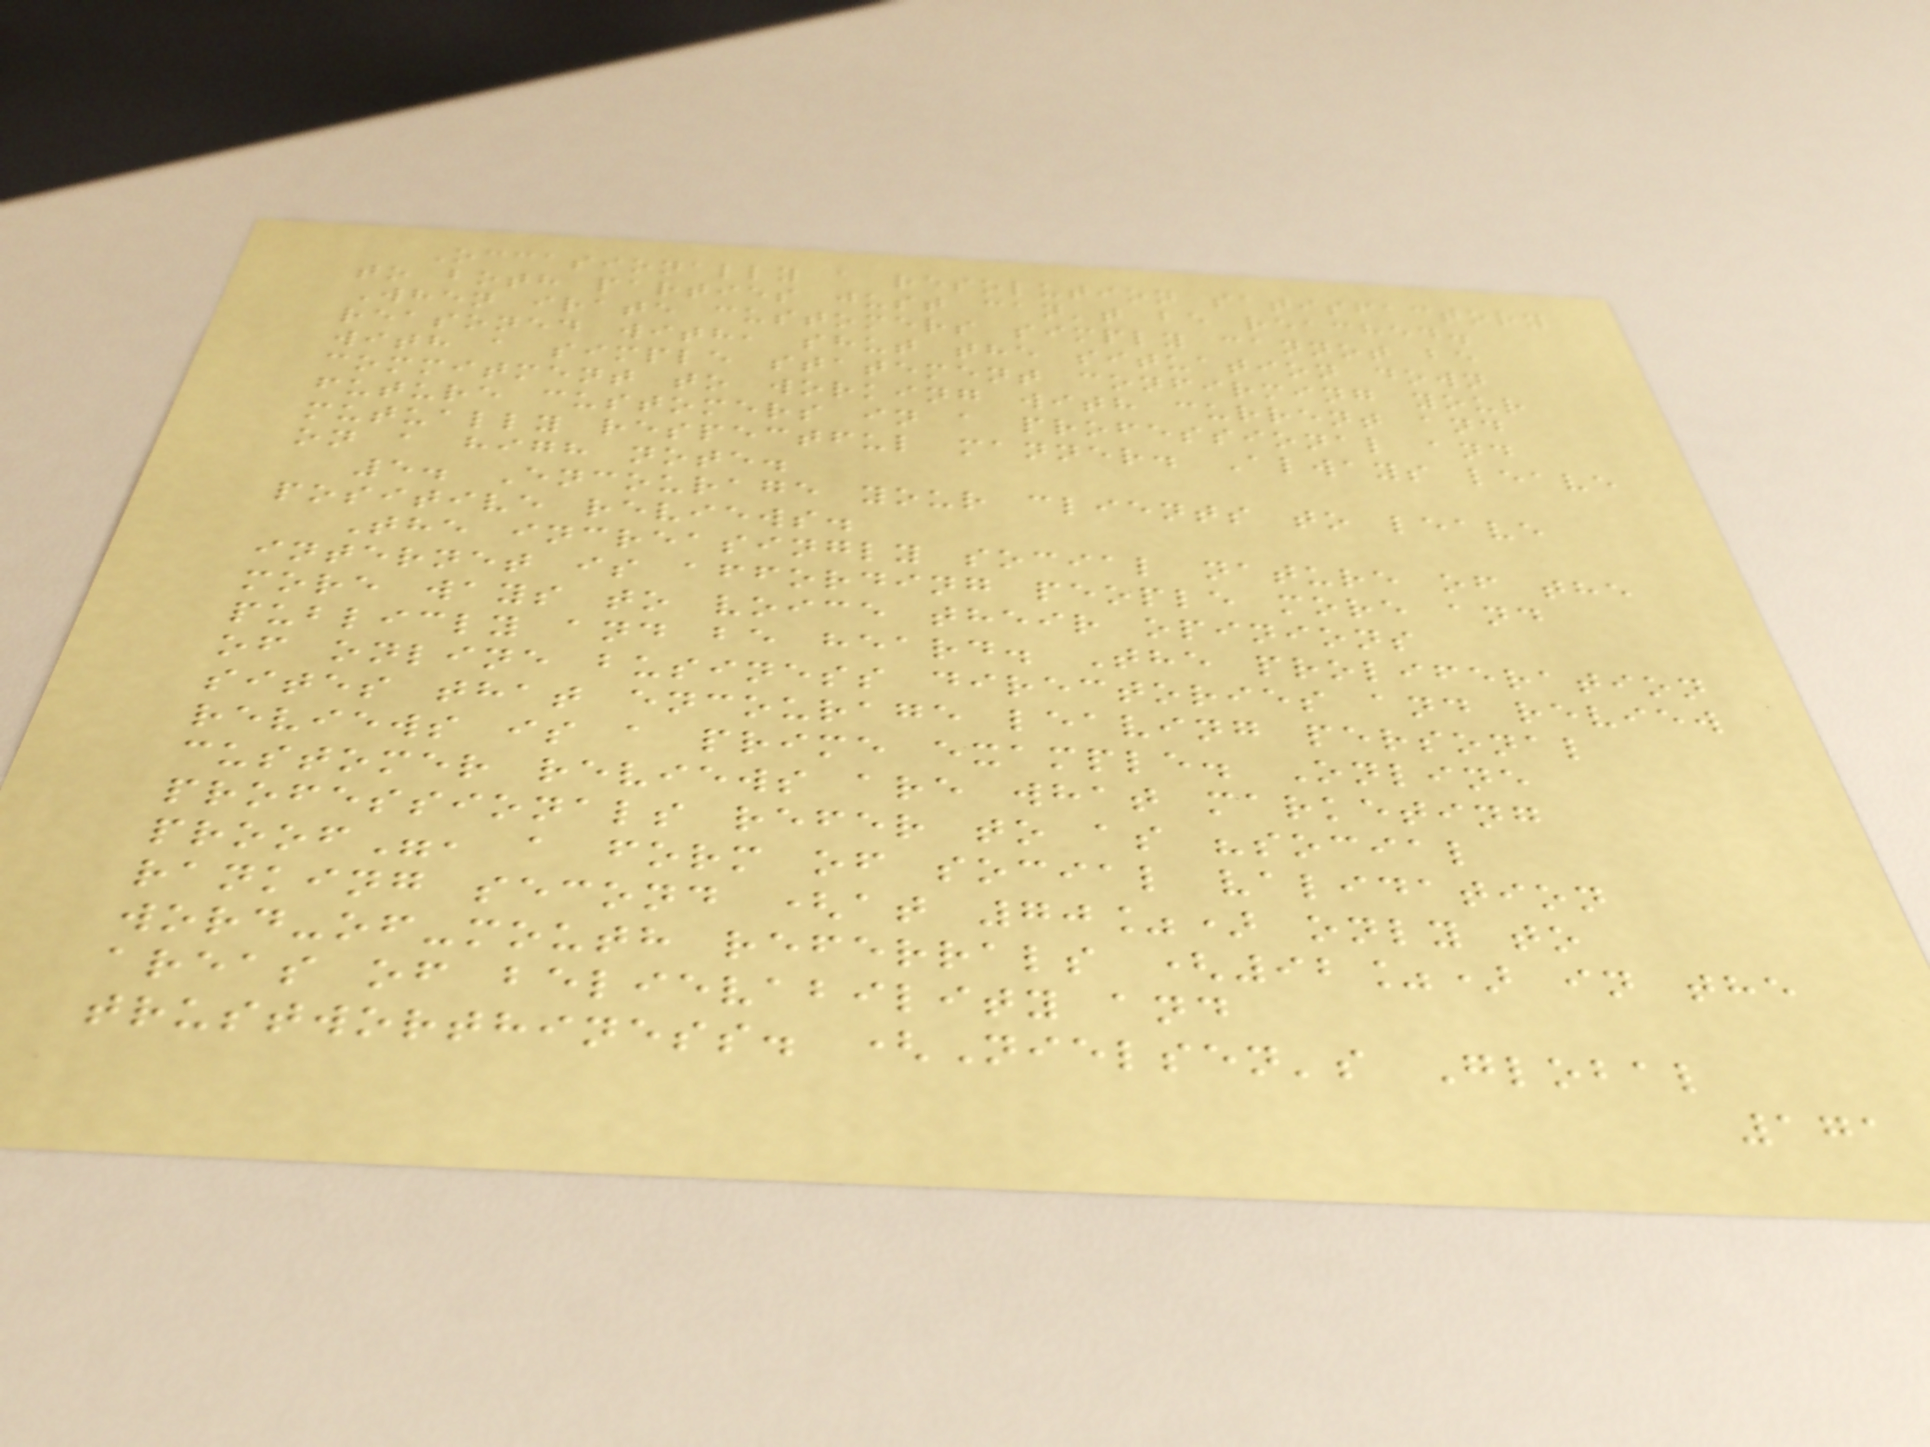Occasionally a resolution satisfactory
to both parties just can't be reached.
When irate customers simply cannot be
reasoned with, shut the situation down
with a simple statement confirming your
commitment to working with current and
future customers in a professional and
mutually respectful manner. Always leave
on a high note.
5. Encourage your clients to leave
positive reviews.
The increasingly social nature of the
internet is affording people more and
more ways to voice their opinions
publicly and be heard. The proliferation
of online business directories and review
sites that encourage leaving personal
reviews is a prime example. Online
customer reviews are what marketing
professionals refer to as "social
proof", a form of social validation
ranking second (at 70%) only to
word-of-mouth referrals (92%) in the
areas of believability and
trustworthiness. (Nielsen's Global
171
